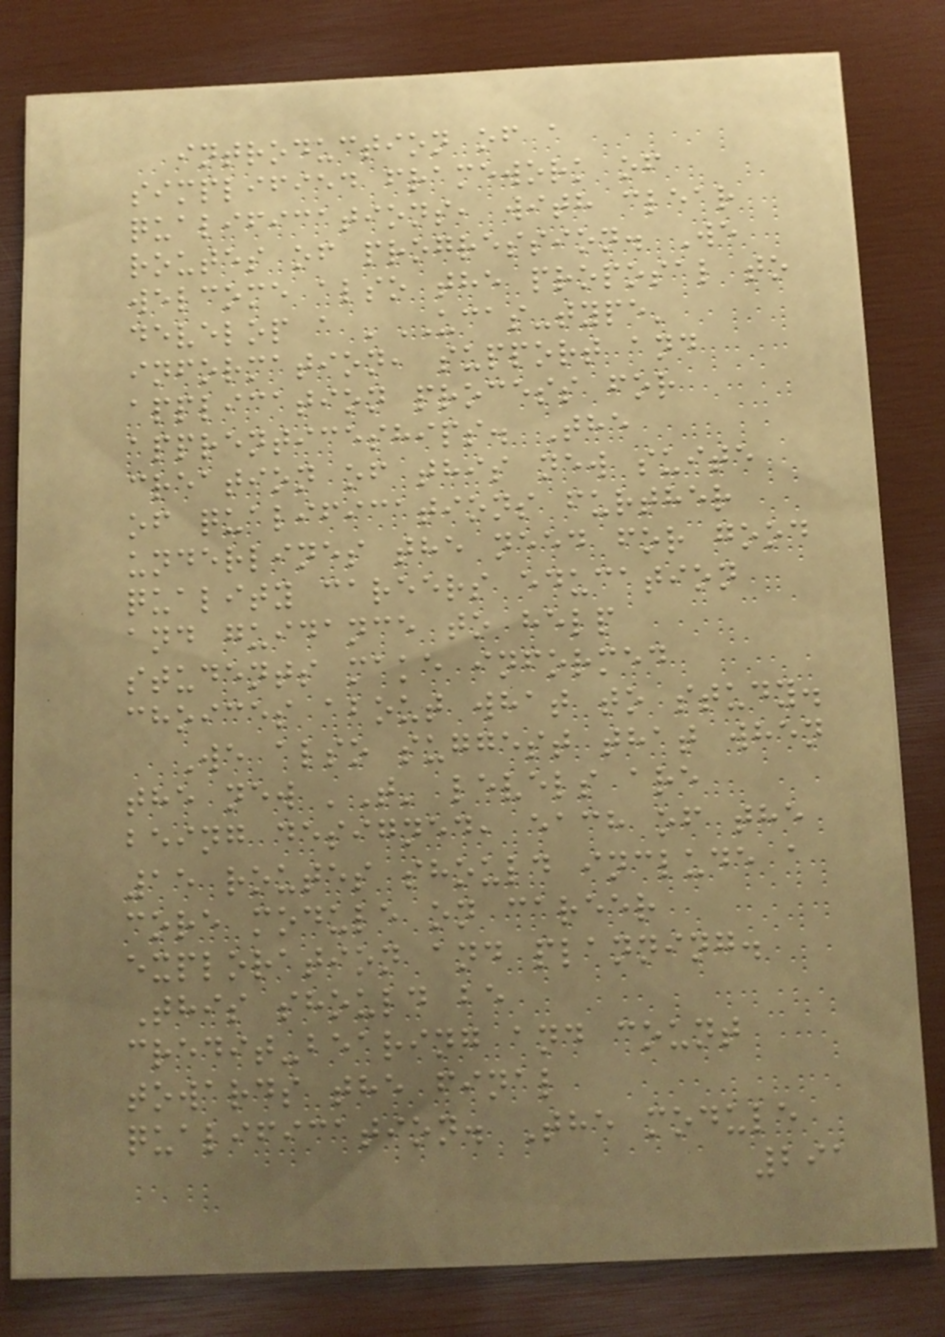introduction of a
simplified framework of
qualifications, with clear
routes of progression. We
welcome also the proposal to
develop a 'UCAS-type'
information, support and
application process for
apprenticeships. The
creation of this new suite
of qualifications further
underlines the need for good
quality careers education
and guidance to help
students make informed
choices about what to study.
We also suggest that when
the new 'T' levels are
being designed, each of the
15 routes should include a
core module on career
exploration and planning.
This should be
credit-bearing and count
towards the final
qualification. The module
291
